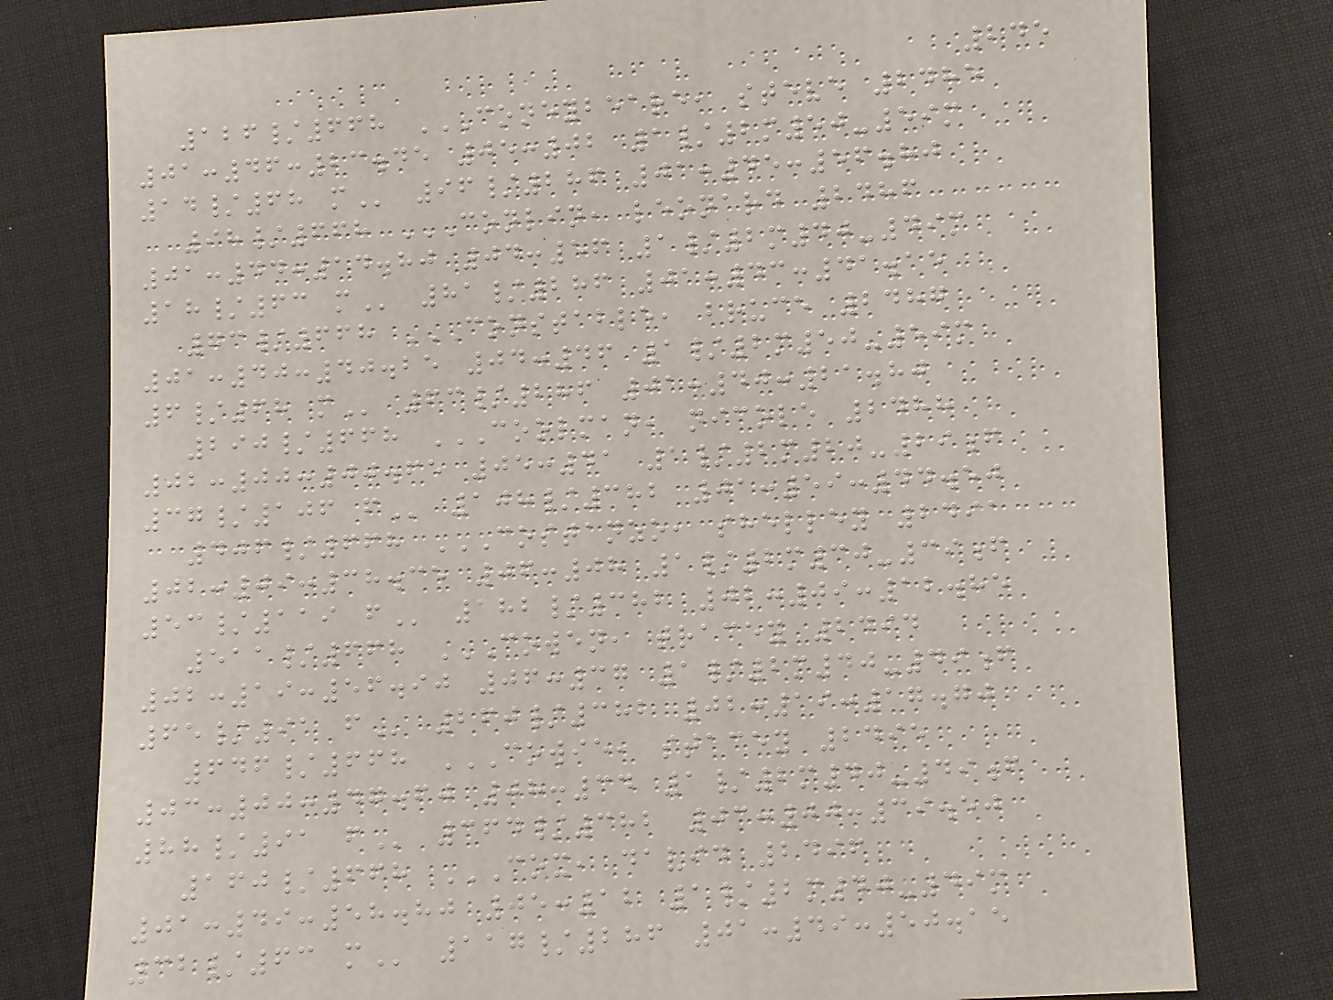245
126/668 CONEYBEARE, STEVE 2485
01:46:23.45 05:02 1/2M50-59M
14/68 M 96/286 01:45:56.80
98/668 CONLIN, LEONARD 2486
01:44:14.80 04:56 1/2M40-49M
18/63 M 81/286 01:43:41.15
73/668 CONSTABLE, BRUCE 2487
01:40:40.25 04:46 1/2M50-59M
6/68 M 63/286 01:40:21.80
290/668 COOLMAN, NICOLE 2488
02:00:00.65 05:41 1/2M20-29F
37/106 F 108/382 01:59:44.50
406/668 COSTANZO, SHELLEY 2491
02:09:38.35 06:08 1/2M30-39F
53/119 F 182/382 02:09:12.85
511/668 COWEN, TRACEY 2494
02:19:56.90 06:37 1/2M40-49F
65/91 F 260/382 02:19:17.70
646/668 COWIE, STACEY 2495
03:00:47.60 08:34 1/2M40-49F
88/91 F 364/382 03:00:39.50
160/668 COX, DAVID 2496
01:49:58.80 05:12 1/2M40-49M
32/63 M 117/286 01:49:50.15
